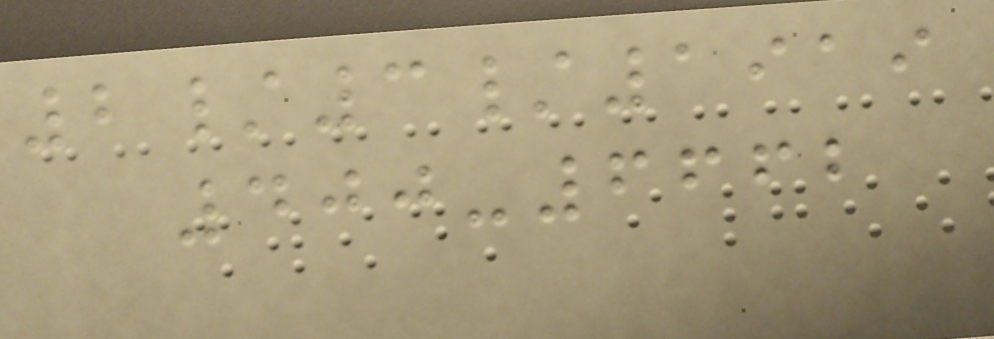2/3/1919
400-6662
